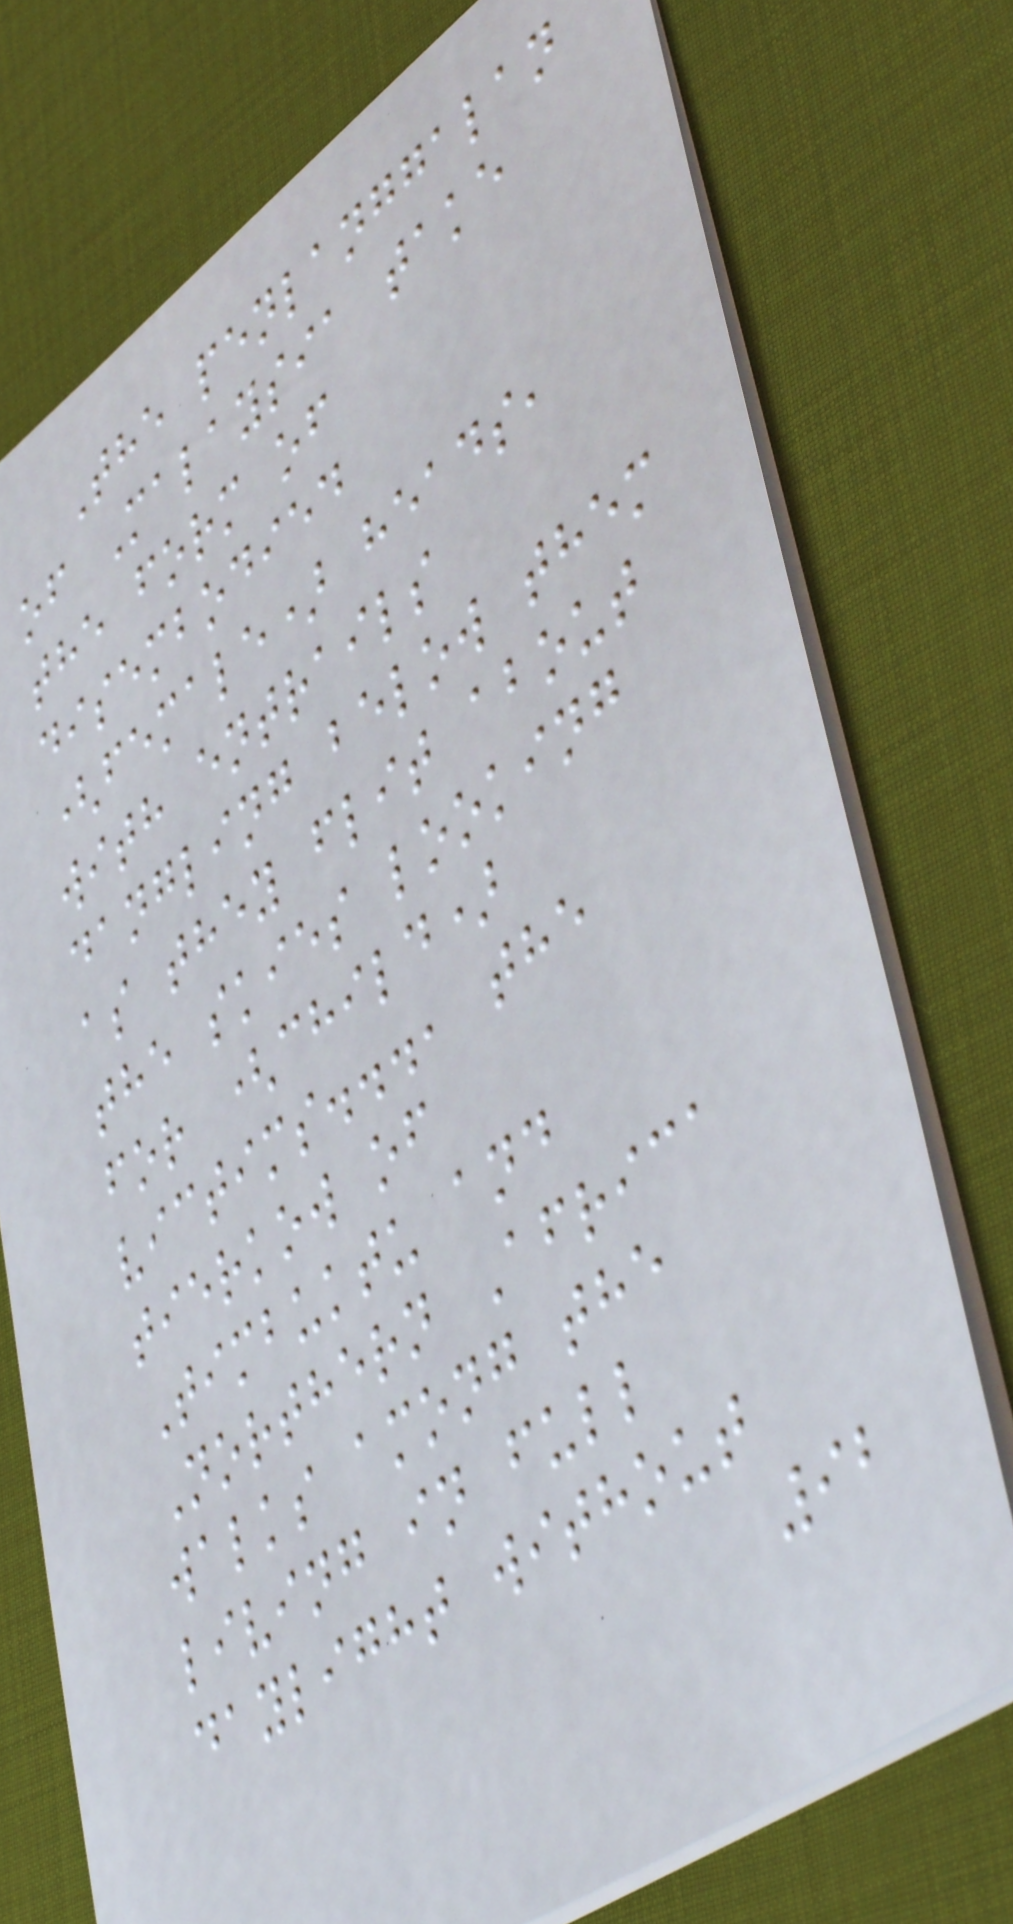The penlanggalan
of Malaysia take
the form of
disembodied
(female) heads,
with entrails
dangling below them
as they flit about
the skies looking
for (child)
victims..., the
tierkow of
Timbuktu and
Northern Africa
walks among the
living in full
daylight without
92
